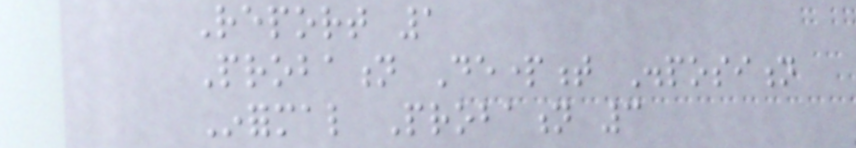Report 1
Probation Department Disposition
Informal Probation 3
